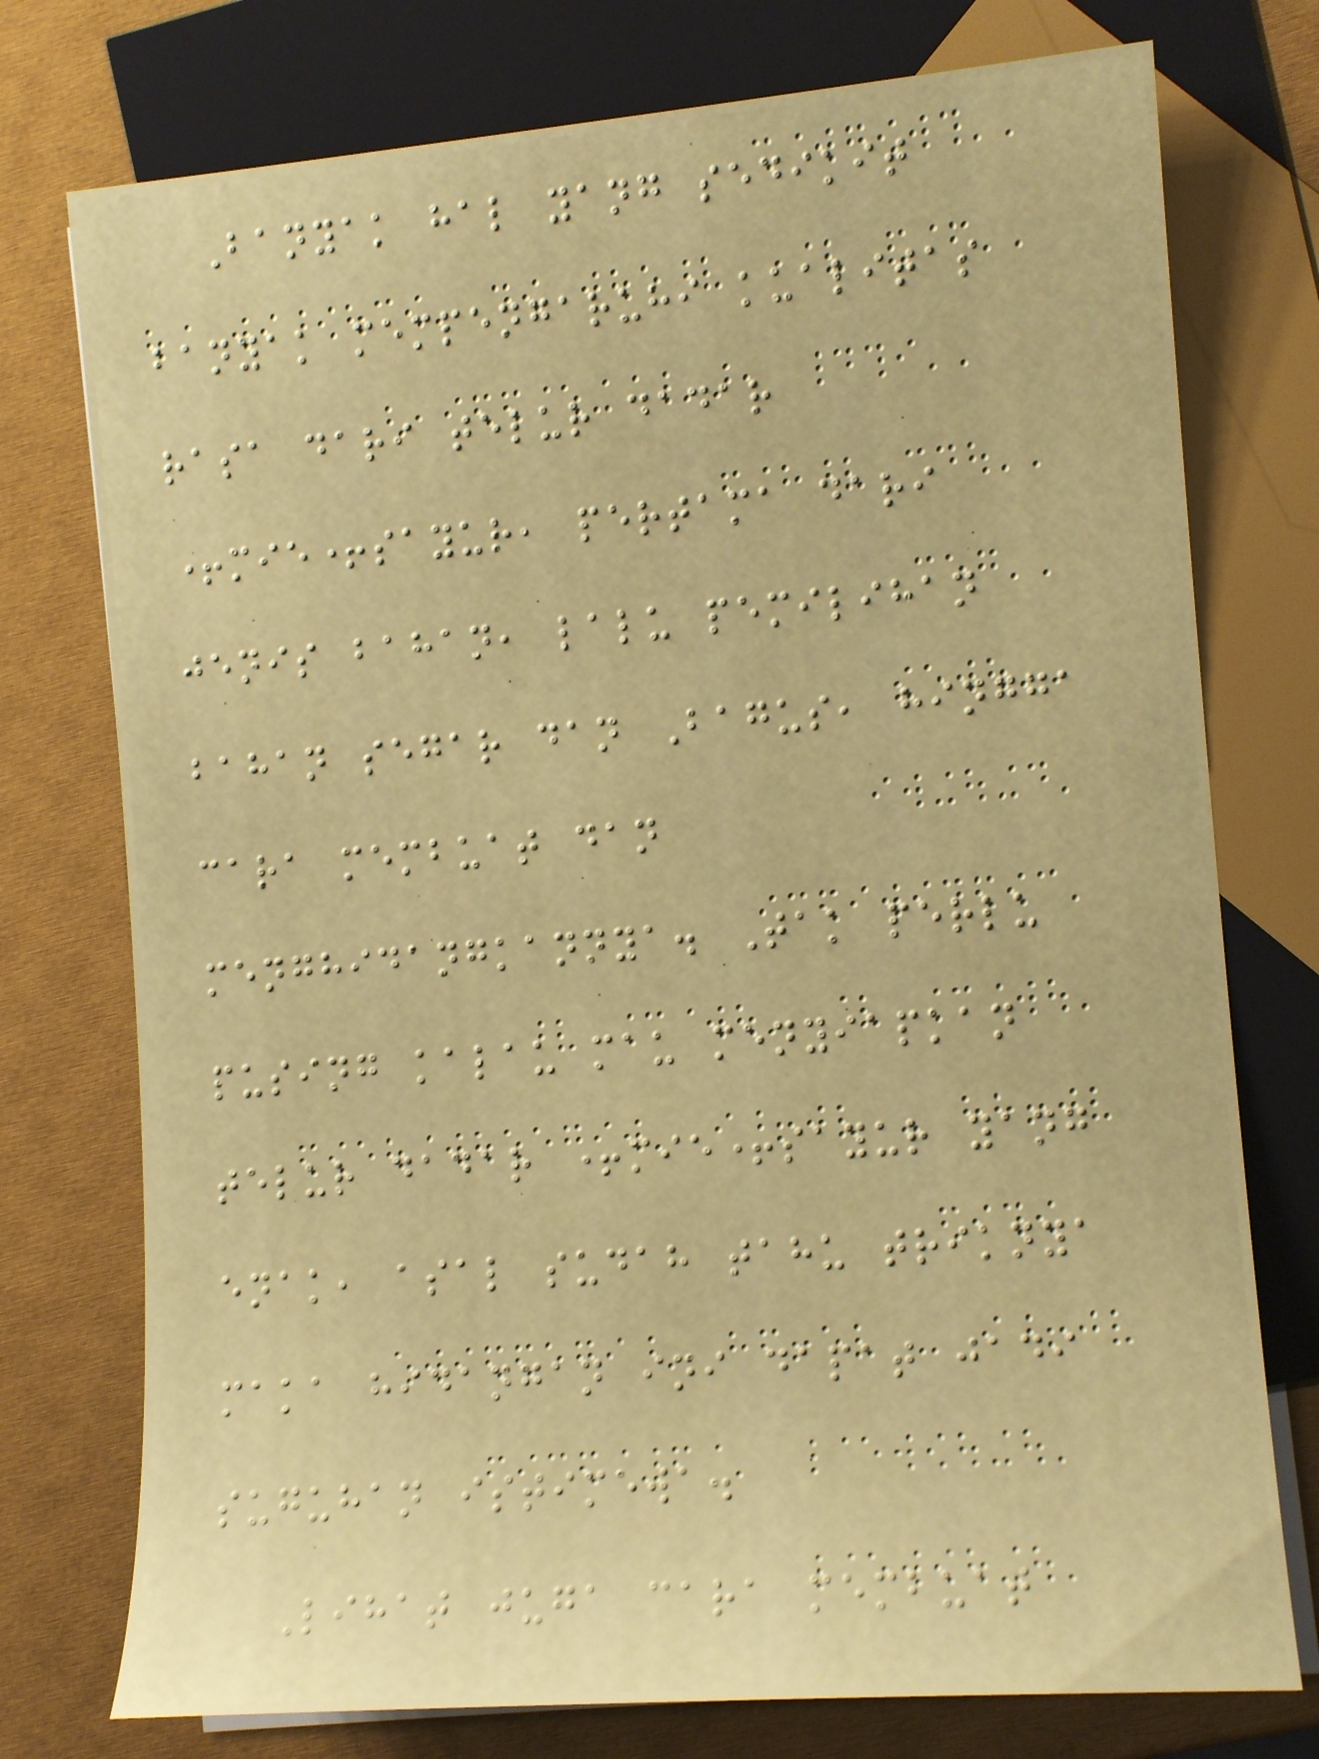Banyak hal yang sedikit
banyak mempengaruhi kualitas
rasa dari telur dadar
+mie+sayur, pertama dari
jenis bahan, lalu pemilihan
bahan segar dan Bagus, hingga
cara membuat dan
menghidangkannya. Tak perlu
pusing kalau mau menyiapkan
telur dadar +mie+sayur yang
enak, asal sudah tahu triknya
maka hidangan ini dapat jadi
suguhan istimewa.
Lihat juga cara membuat
